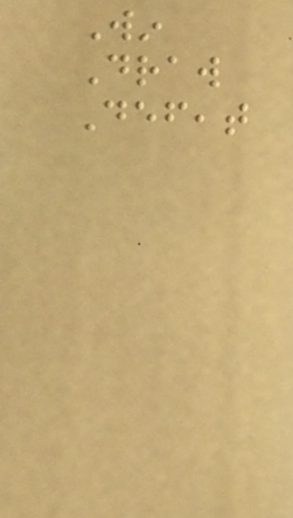Win
Draw
Defeat
